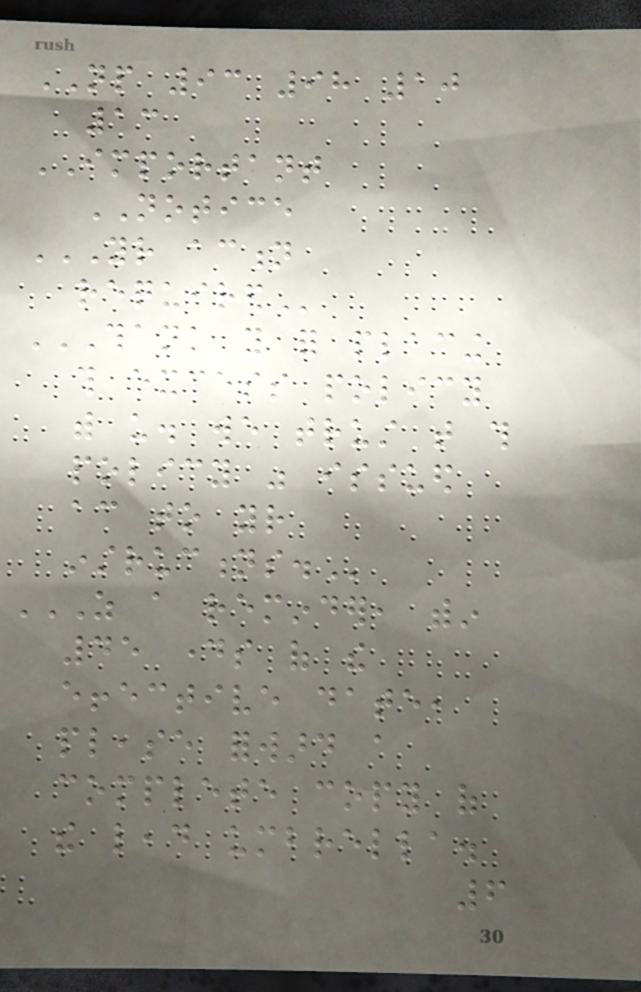NP 93 98 10
13
IMPORTANT
NOTICE
YOUR ACTION
REQUIRED
THANK YOU FOR PLACING
THIS EXCESS POLICY
WITH US. WE TRUST THAT THIS
POLICY WAS ISSUED
ACCORDING TO YOUR
INSTRUCTIONS.
AS A REMINDER, WITHIN
45 DAYS OF THE
EFFECTIVE DATE,
PLEASE FORWARD A
COMPLETE COPY OF
THE LEAD UMBRELLA.
6
